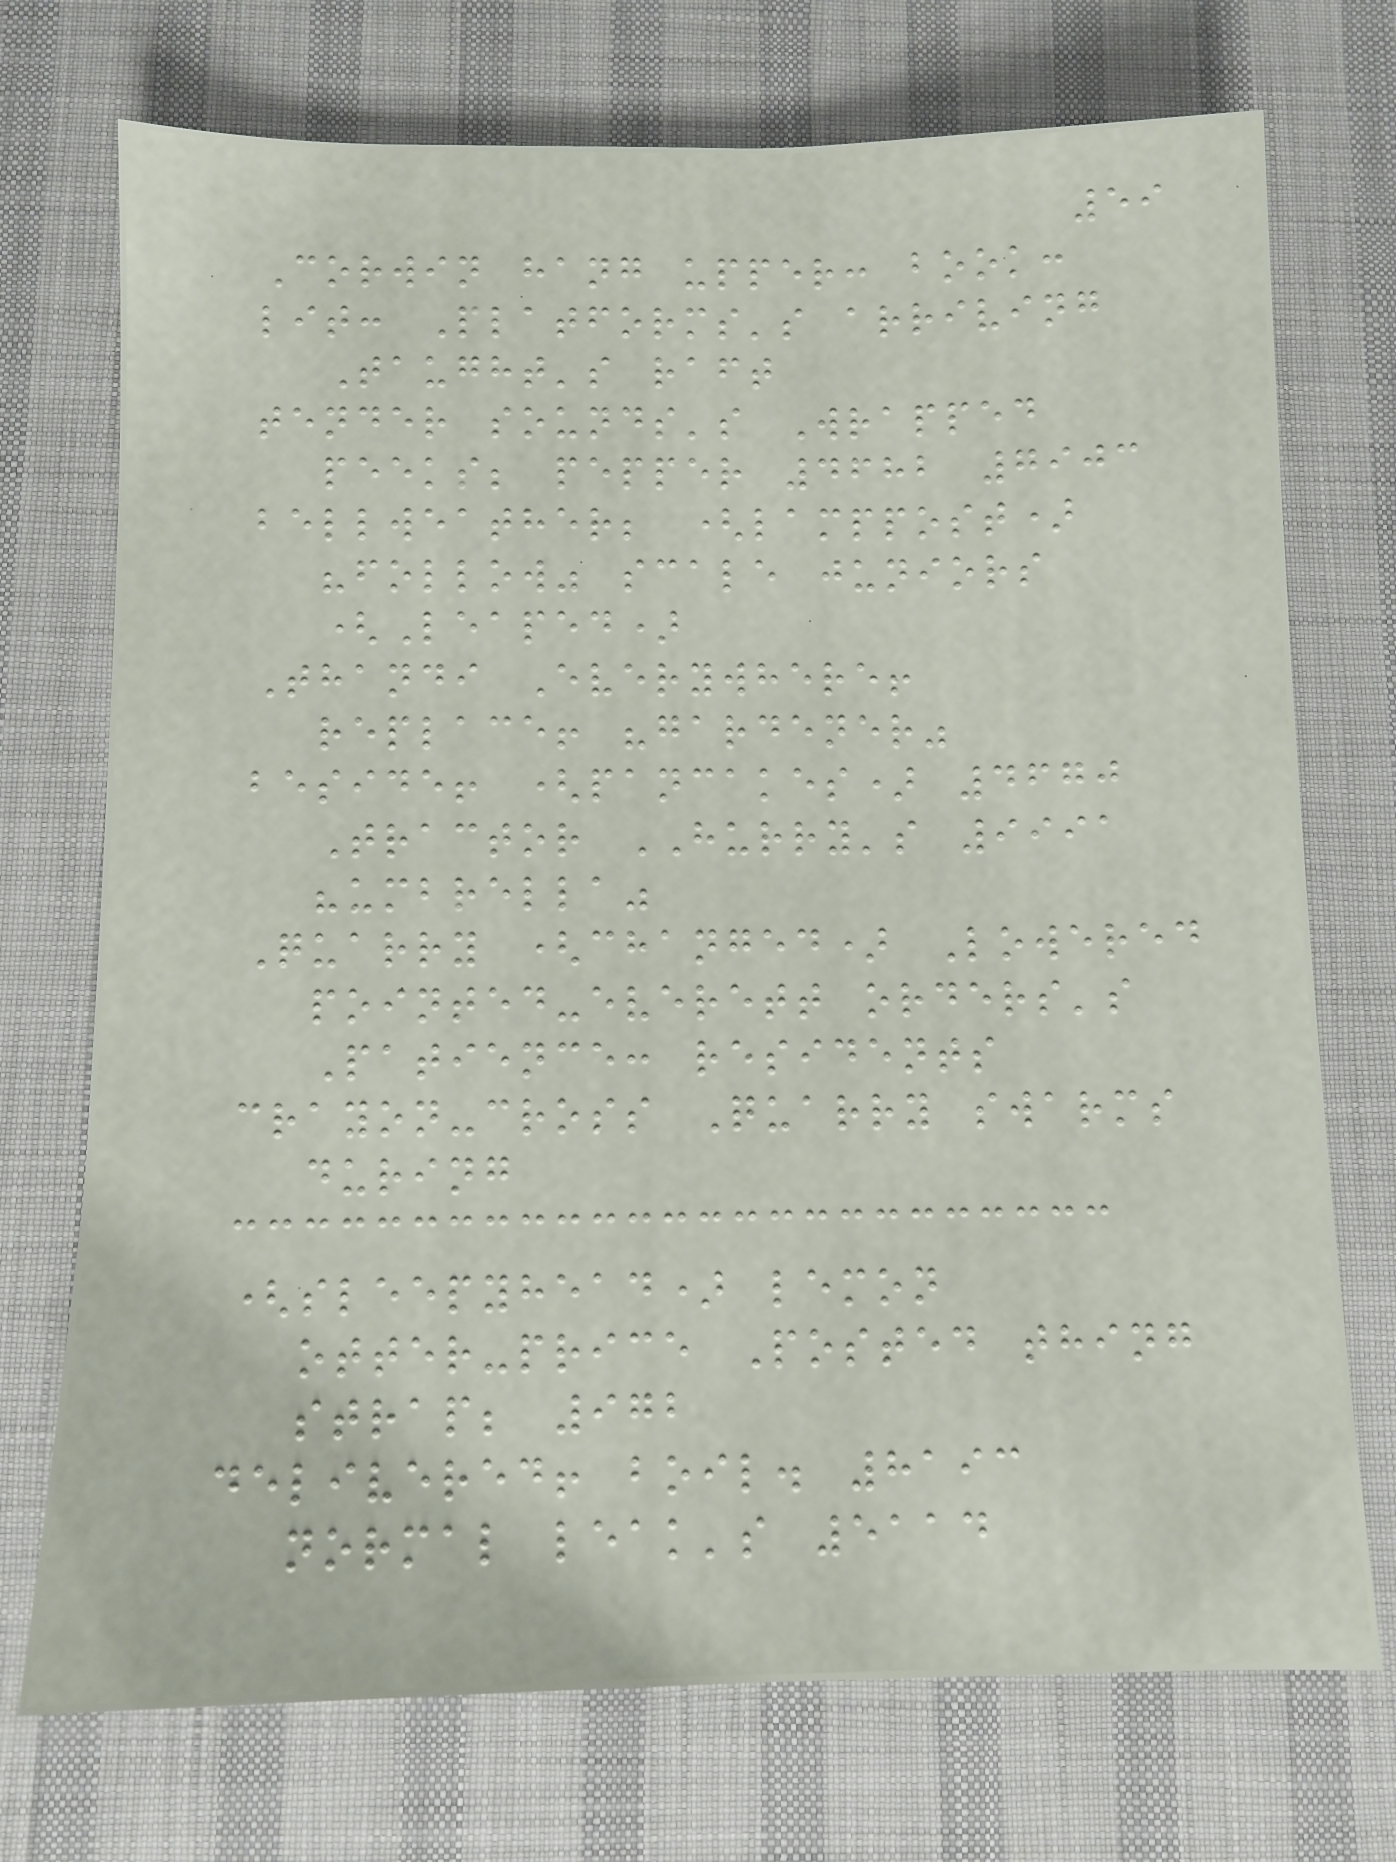59
Corwin hang upper: book:
lit: Platforms's arriving
Taught's raft
tender sounds's Wrapped
peeks; pepper 4682 7903
bellweather; (lamppost)
"follow" scale juniors
(Leaped)
Thandi Everywhere!
replace! "gardener"
beside! (pancakes) 4670
Tractor HURRY's 9991
"umbrella"
Quarry (changed) Lowered
pointed-everett orders's
Patience: residents
crayon-cross Quarry swarms
during
(sleepyhead) lemon
otter-price Posted thing
strap; 972
delivered! boil. 8193
normal leak's 5114
